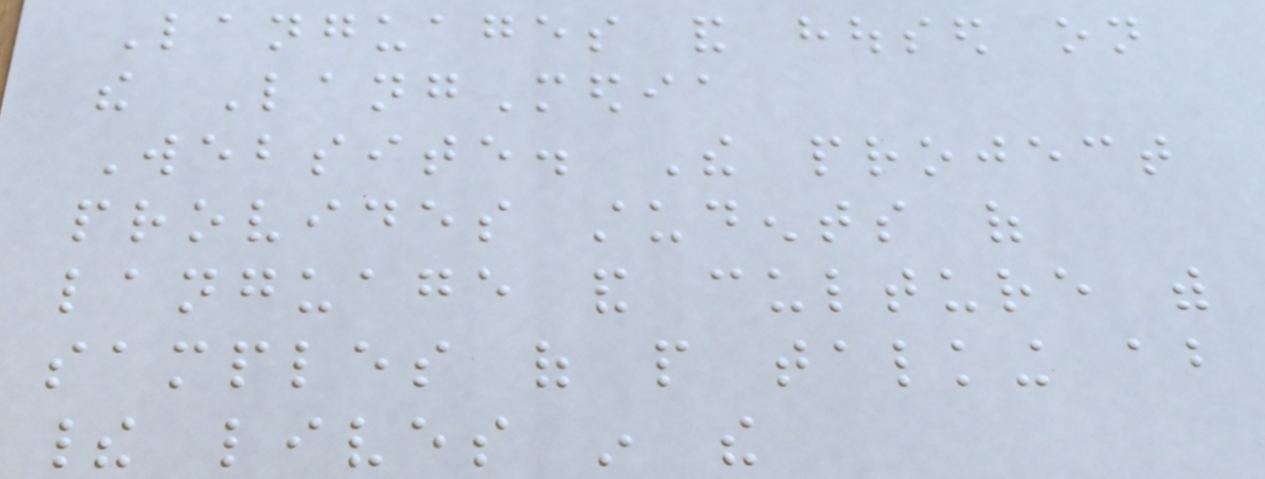Languages and housed on
the LangMedia
Website. The project
provides students of
language and culture with
samples of people talking about
their lives in the
